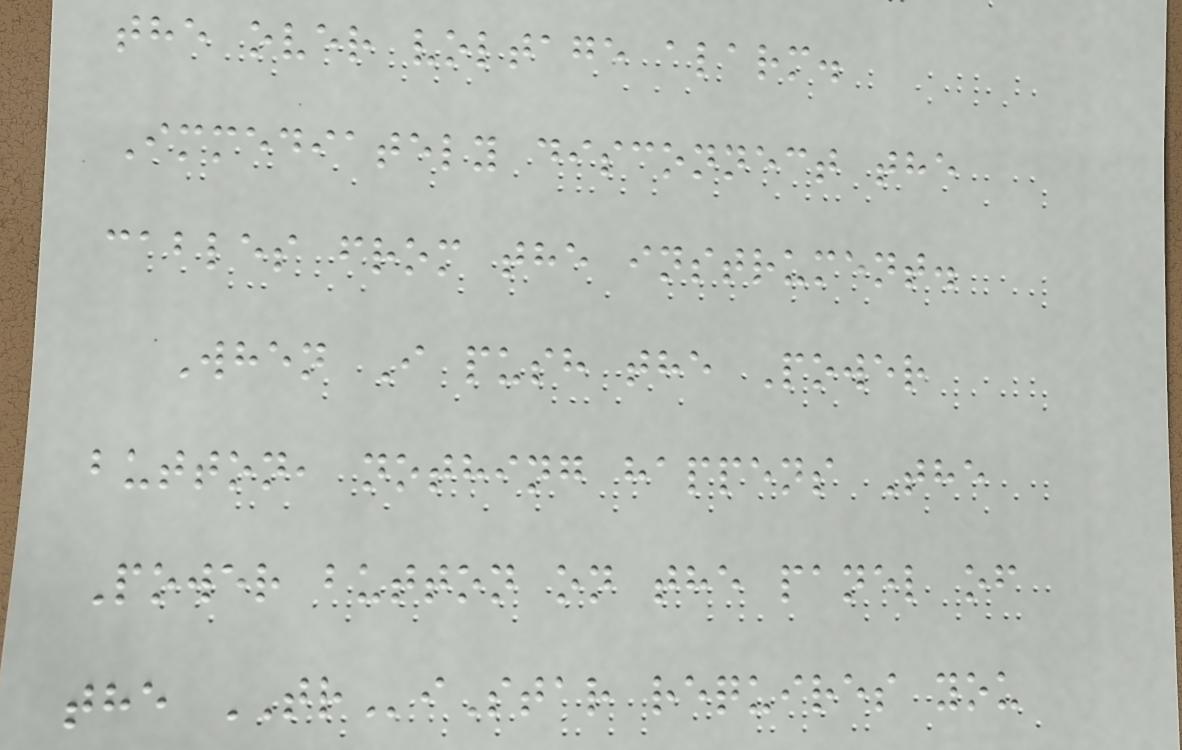the over voltage alarm.
Immediately disconnect the
cables from the instrument.
When I push the Power
button, nothing happens The
Power button on the panel of
the TRiStar requires you
